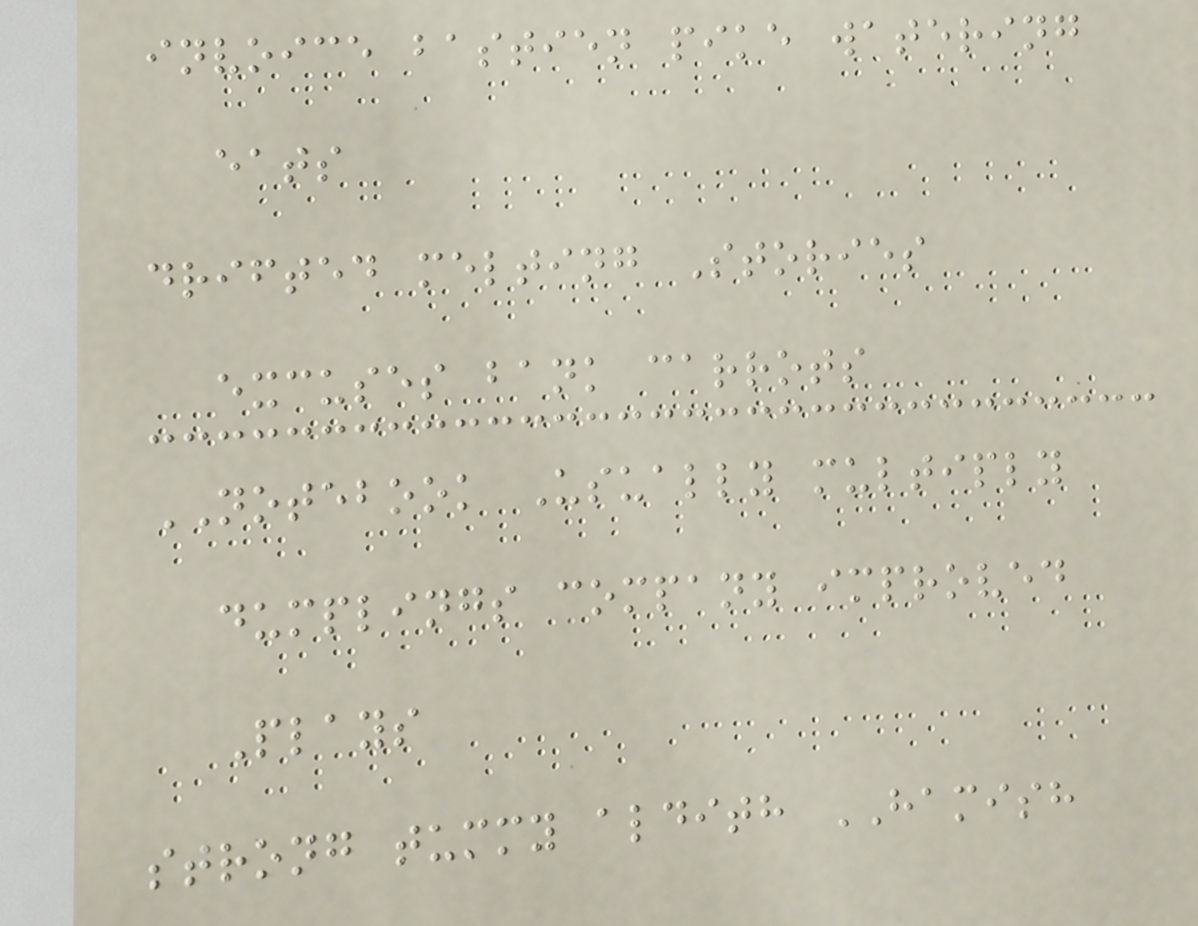invoice bastien pike watering
eats
drifted melting Stories
excuses bank carrots
NOTEBOOK Usually multiply
dumplings company improved
Plays
strong tummy aldith HAMISH
